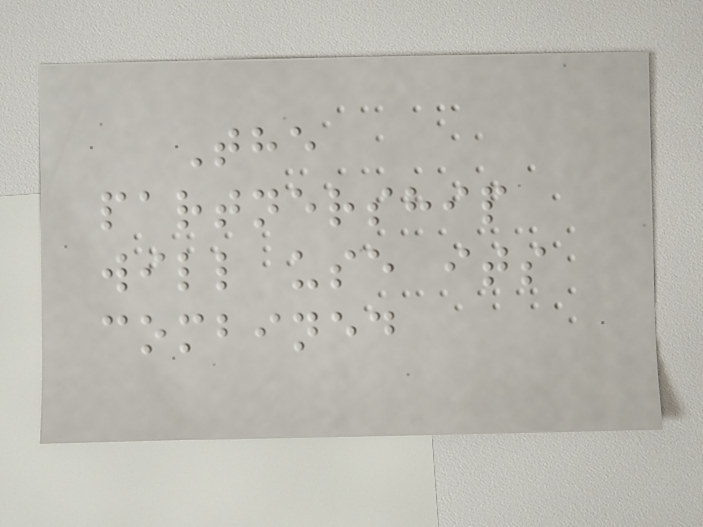The
partnership
will use its
combined
